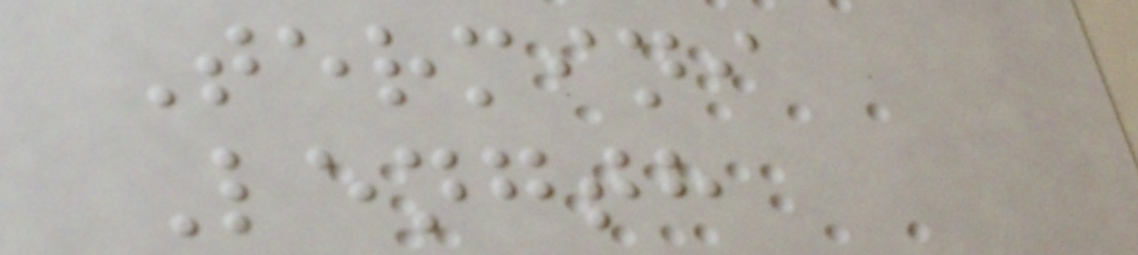Termini
Length
